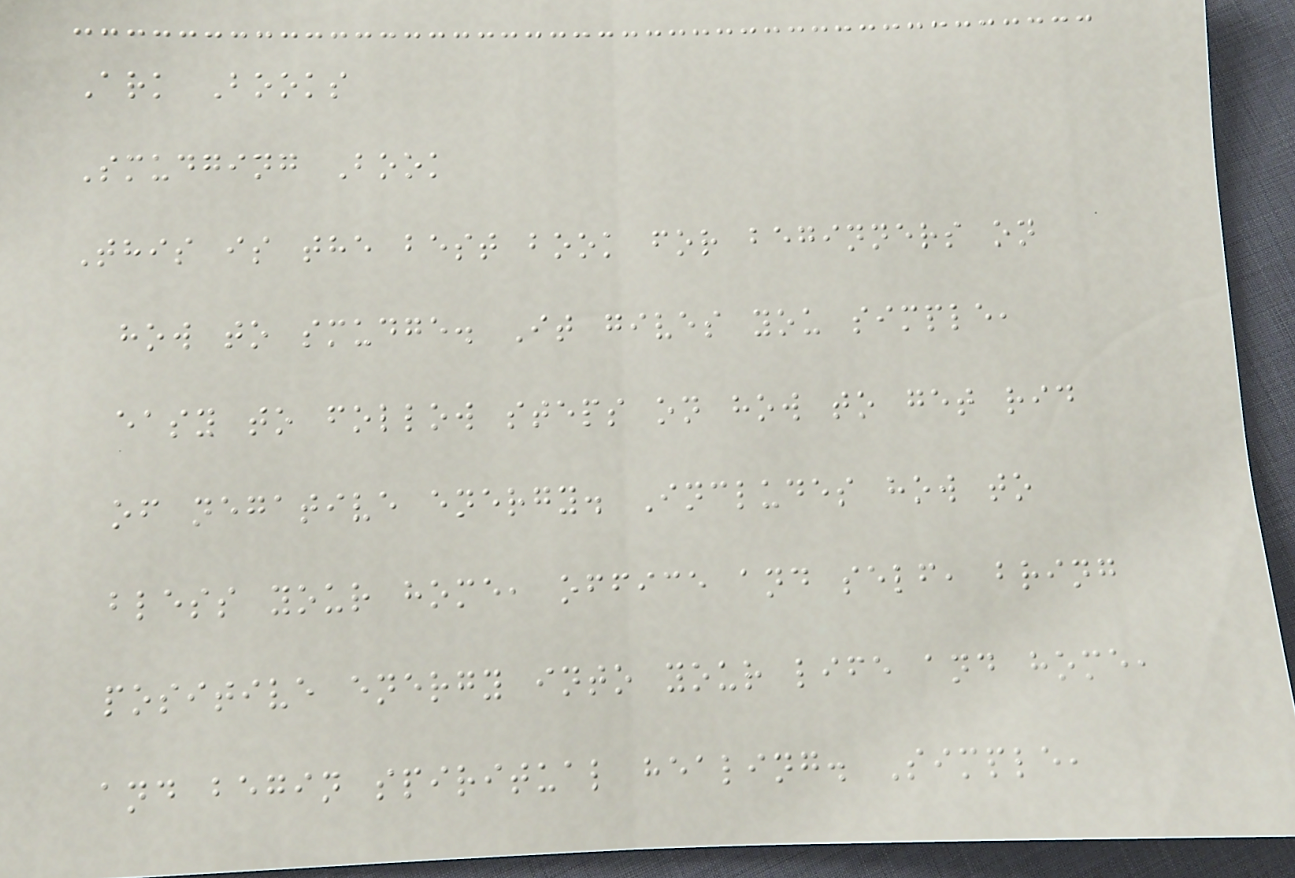Ark Books
Smudging Book
This is the best book for beginners on
how to smudge. It gives you simple,
easy to follow steps on how to get rid
of negative energy. Includes how to
bless your home, office and self, bring
positive energy into your life and home,
and begin spiritual healing. Simple,
